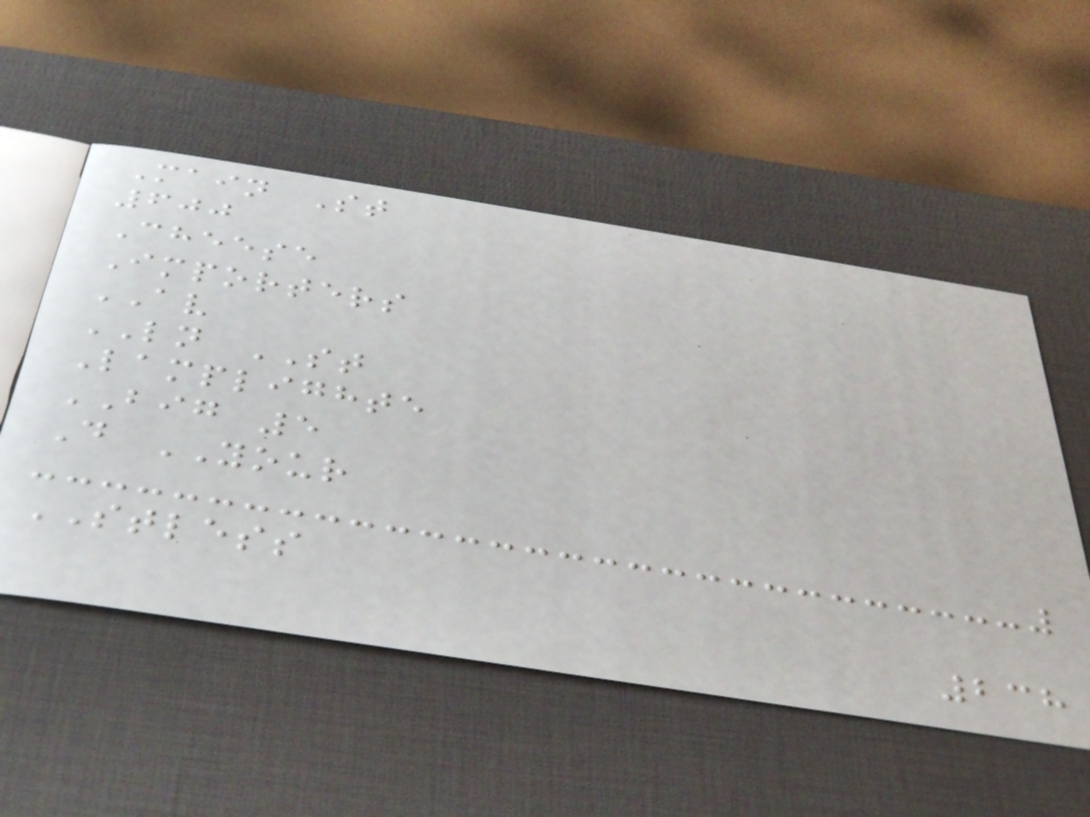Main St
600
Cheese
Importers
AV
LN ST
Lamplighte
BIG 5
D YOUR
STLESS
238
